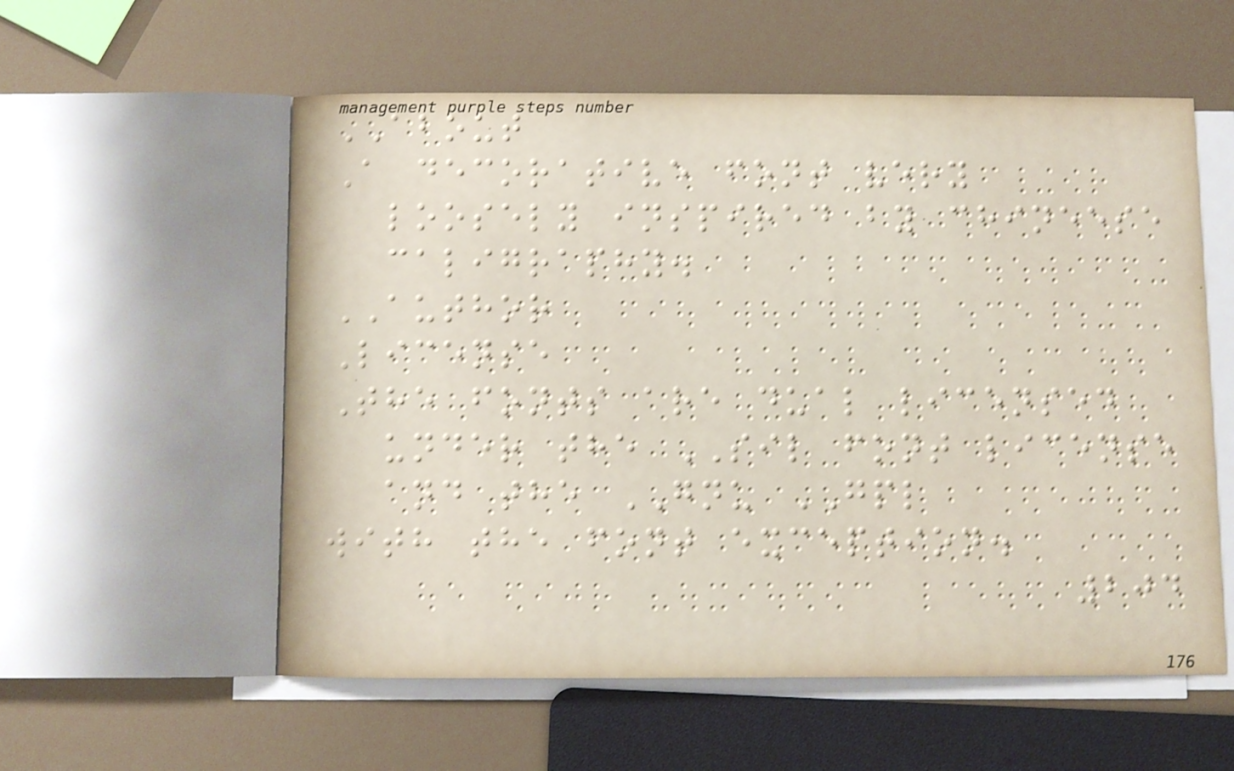ABOUT
A decorative font very
loosely inspired by chineese
caligraphy.
AUTHOR
License
The fonts are dual licensed
under the SIL font license
and the GNU GPL
with the font exception.
204
